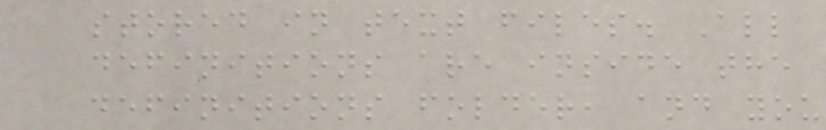stored in text files. All
definitions are inside the
definitions folder, and you
